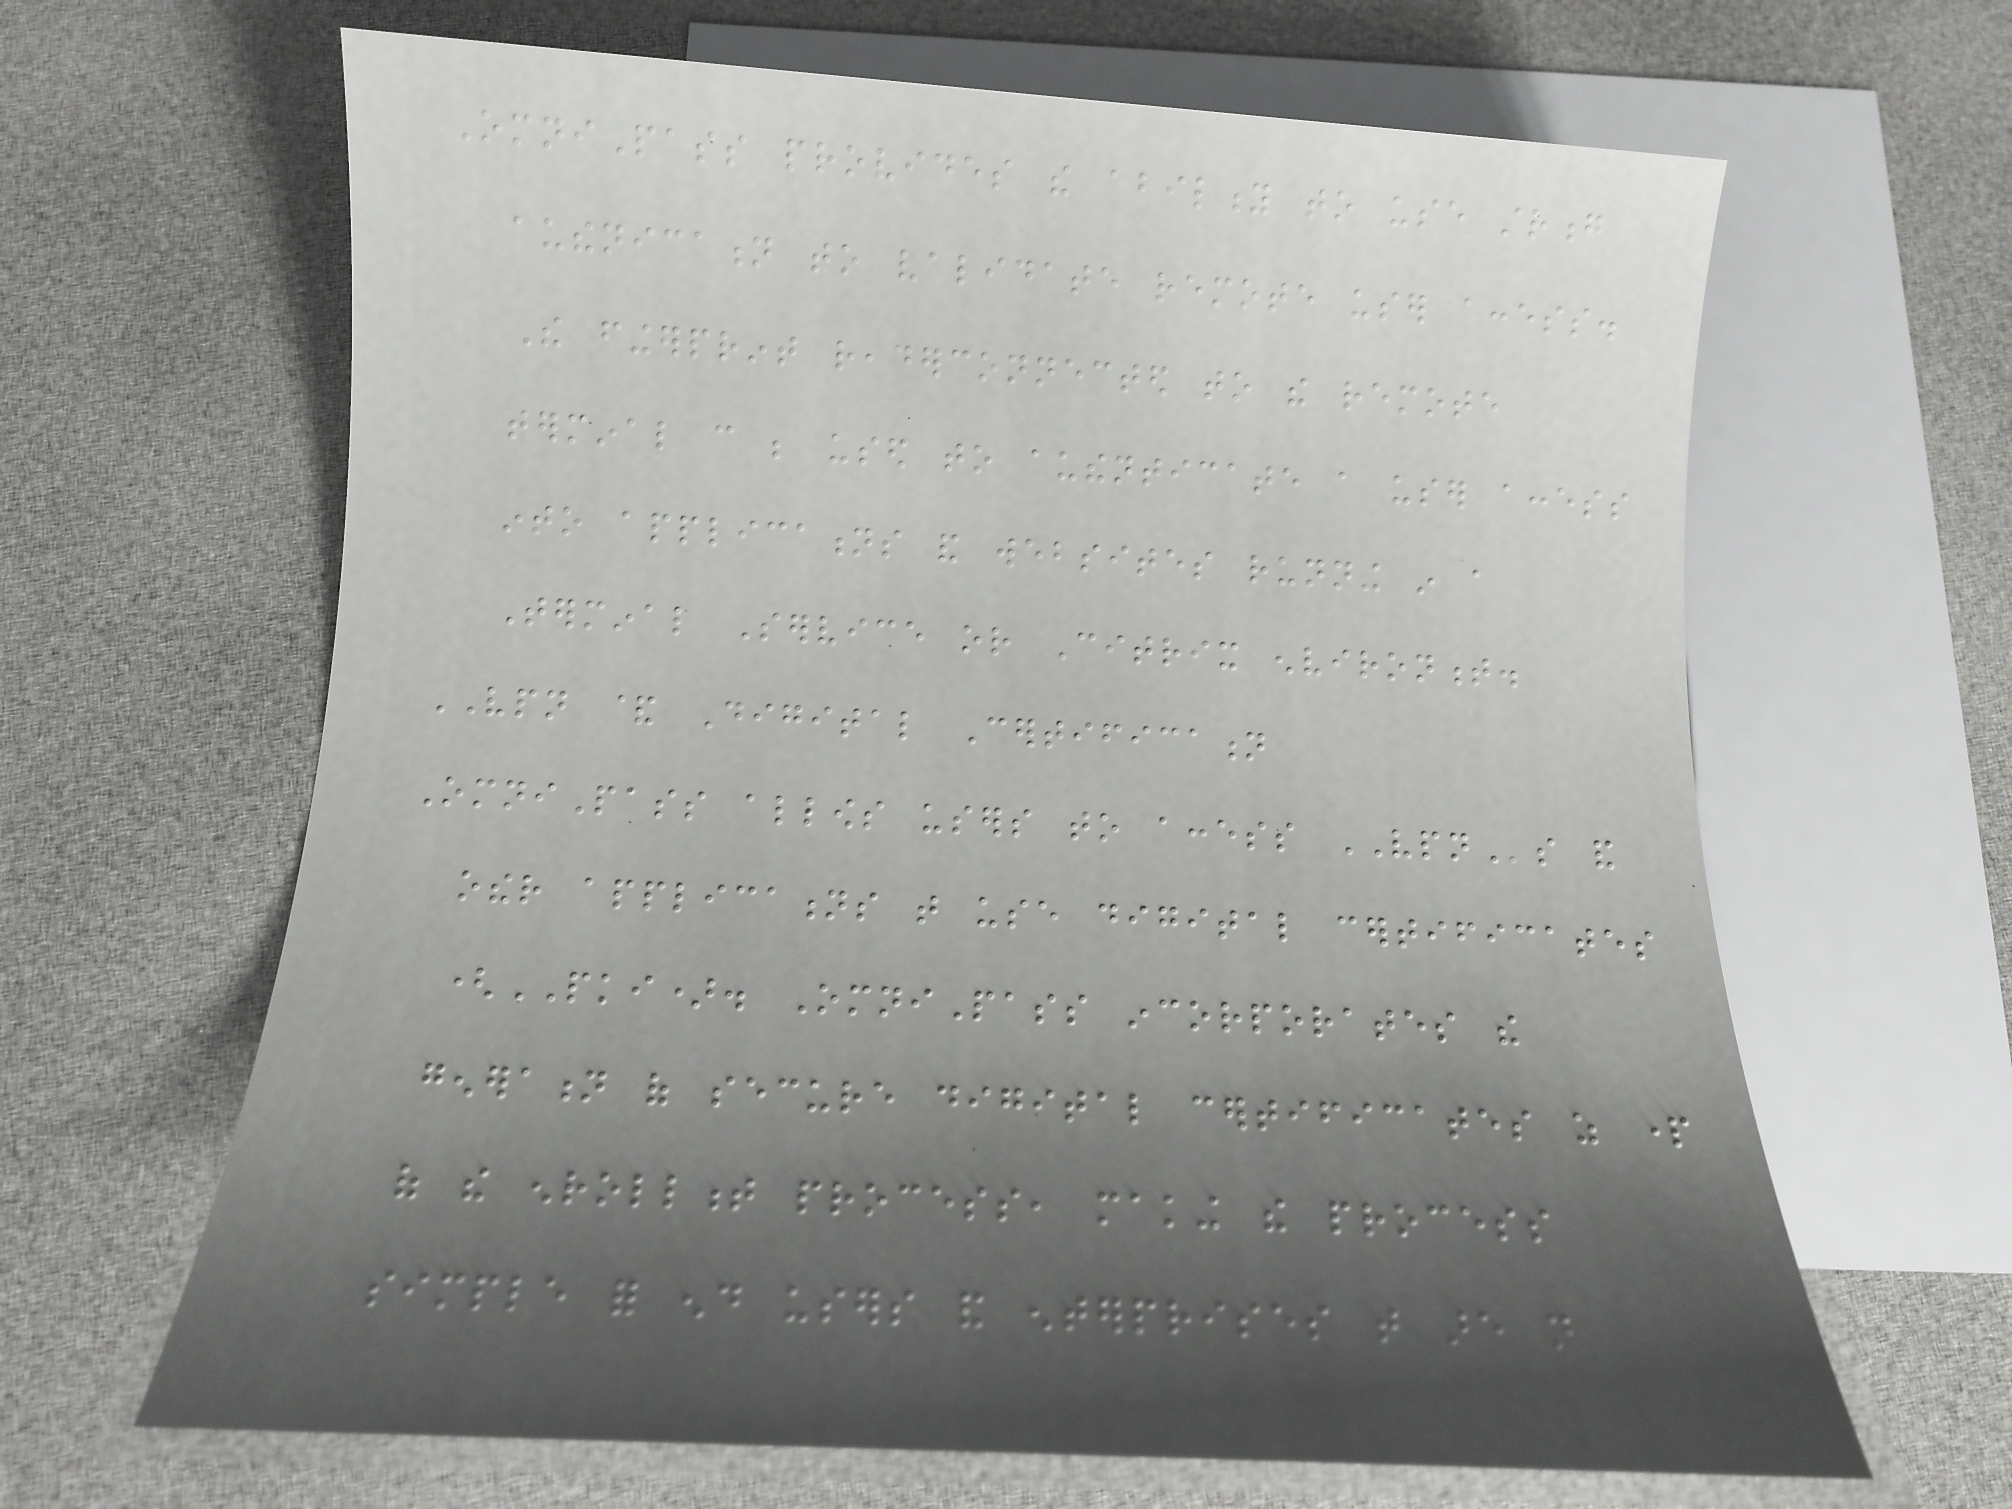OmniPass provides the ability to use strong
authenication to validate remote user access.
The fingerprint readerconnected to the remote
terminal can be used to authenticate a user access
into applications and websites running in a
Terminal Service or Citrix environment.
VPN & Digital Certification
OmniPass allows users to access VPNs and
other applications that use digital certificates
(PKI). OmniPass incorporates the
generation of secure digital certificates as part
of the enrollment process, making the process
simple for end users and enterprises that are not
